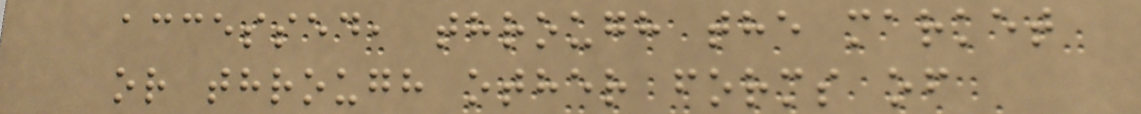accessed, through the market
or through other forms of
